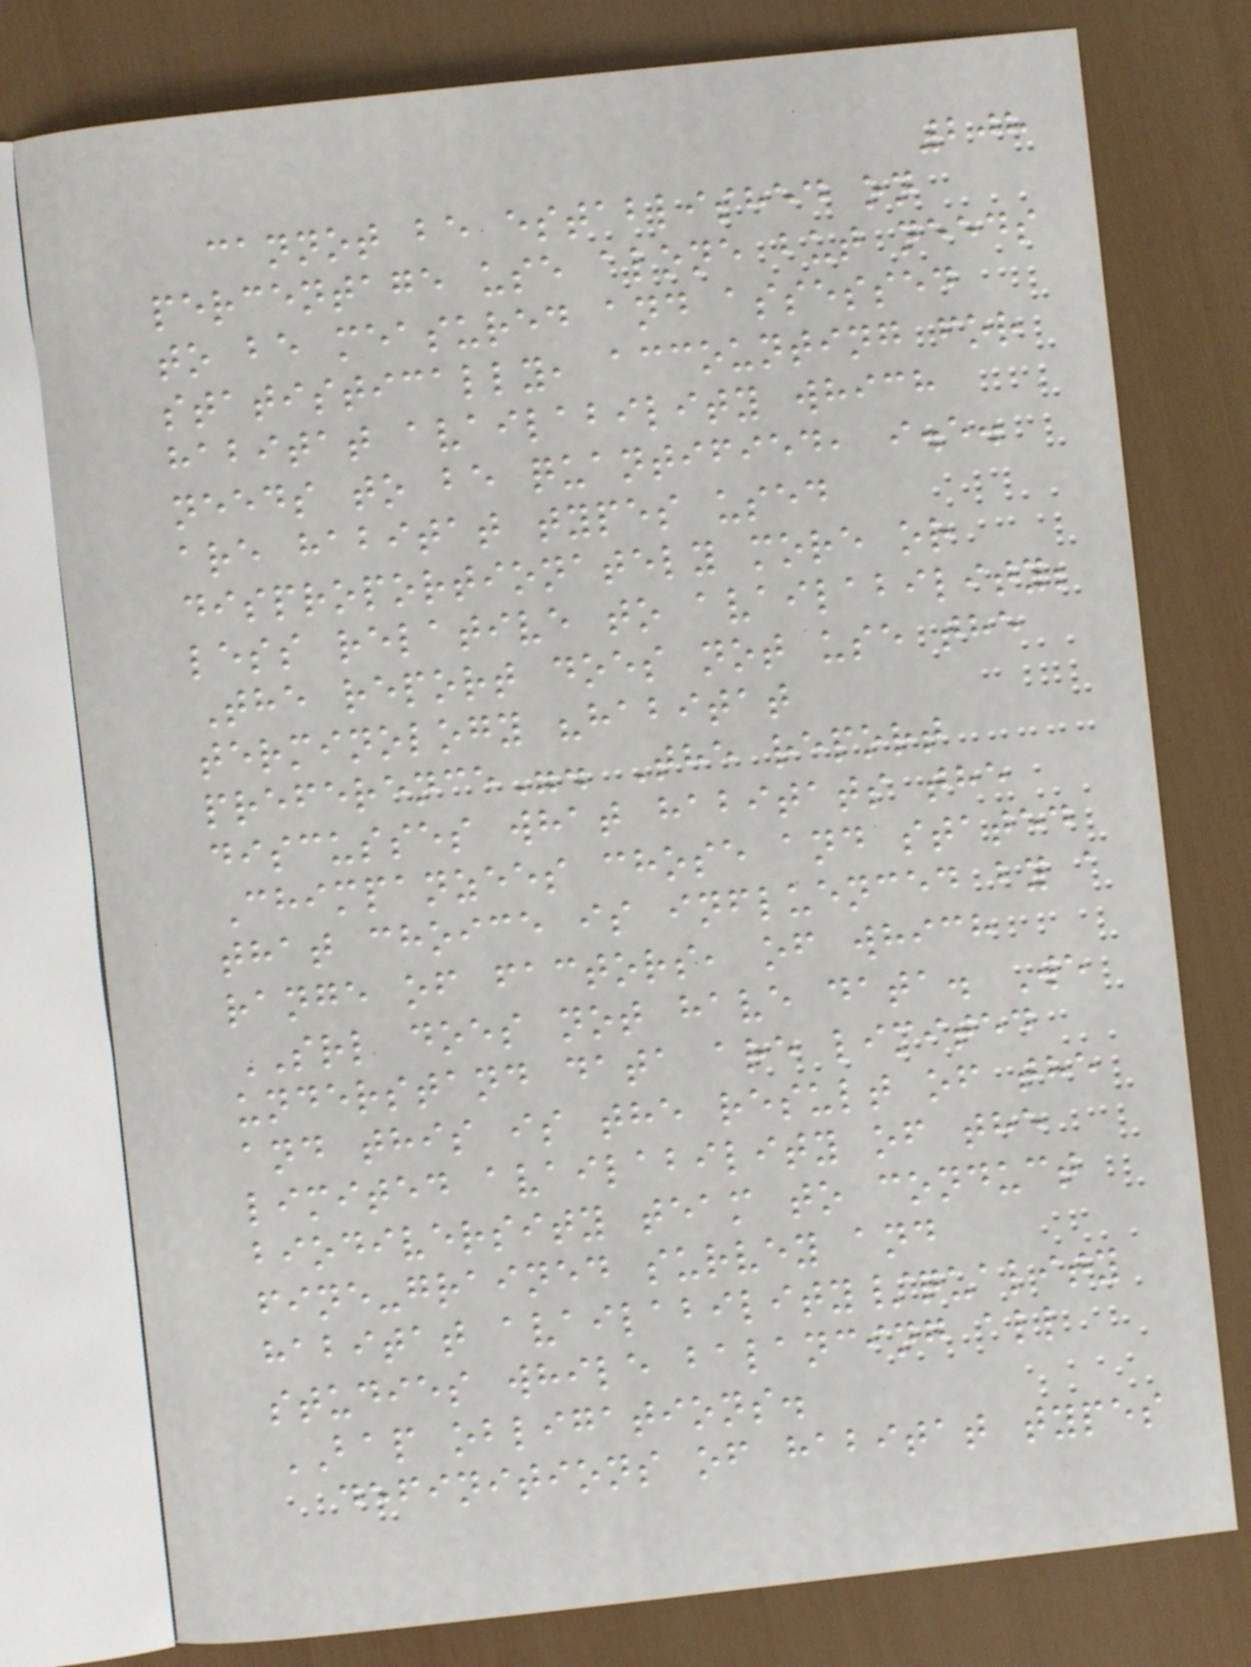208
cannot be established on
percentage use alone but needs
to be measured and assessed
statistically, accounting for
habitat availability which
needs to be quantified, i.e.
are habitat types used
disproportionately more or
less relative to availability;
The report does not use the
terminology "habitat
preference". The report
discusses what habitats the
Chimpanzees chose and stated
that choice is influenced by a
range of factors, of which
SRL does not have data. We
understand data are limited
and this is the result of the
limited availability of the
biodiversity team to conduct
fine-grained survey and
habitat availability/quality
studies while balancing all
BAP obligations.
definitions of habitat types
